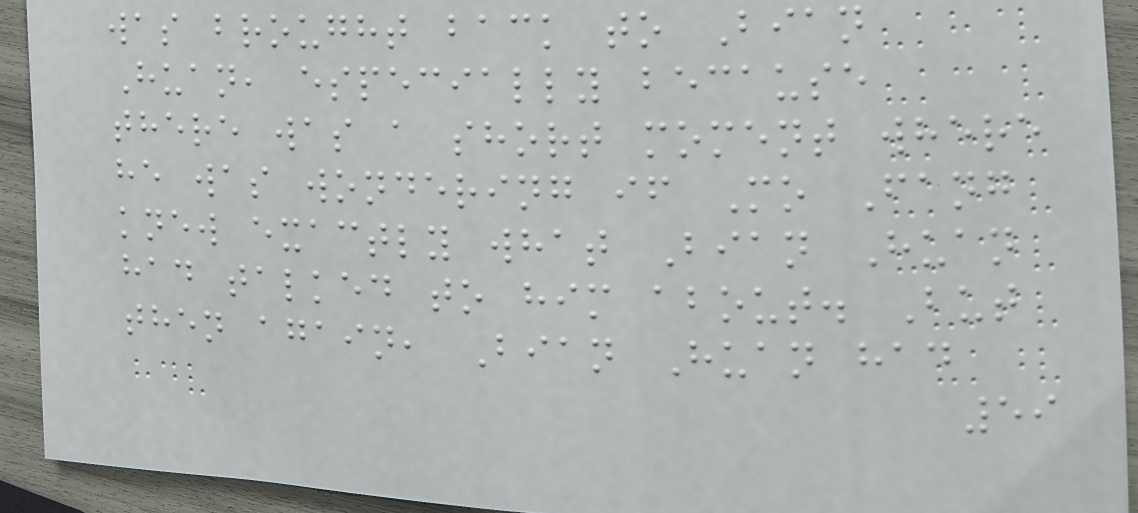was brought back to Bian
Huan, especially because
there was a short moment where
he was wondering if Mo Fang
knew exactly what Bian Huan
had talked to him about. But
then again, Bian Huan had
59
